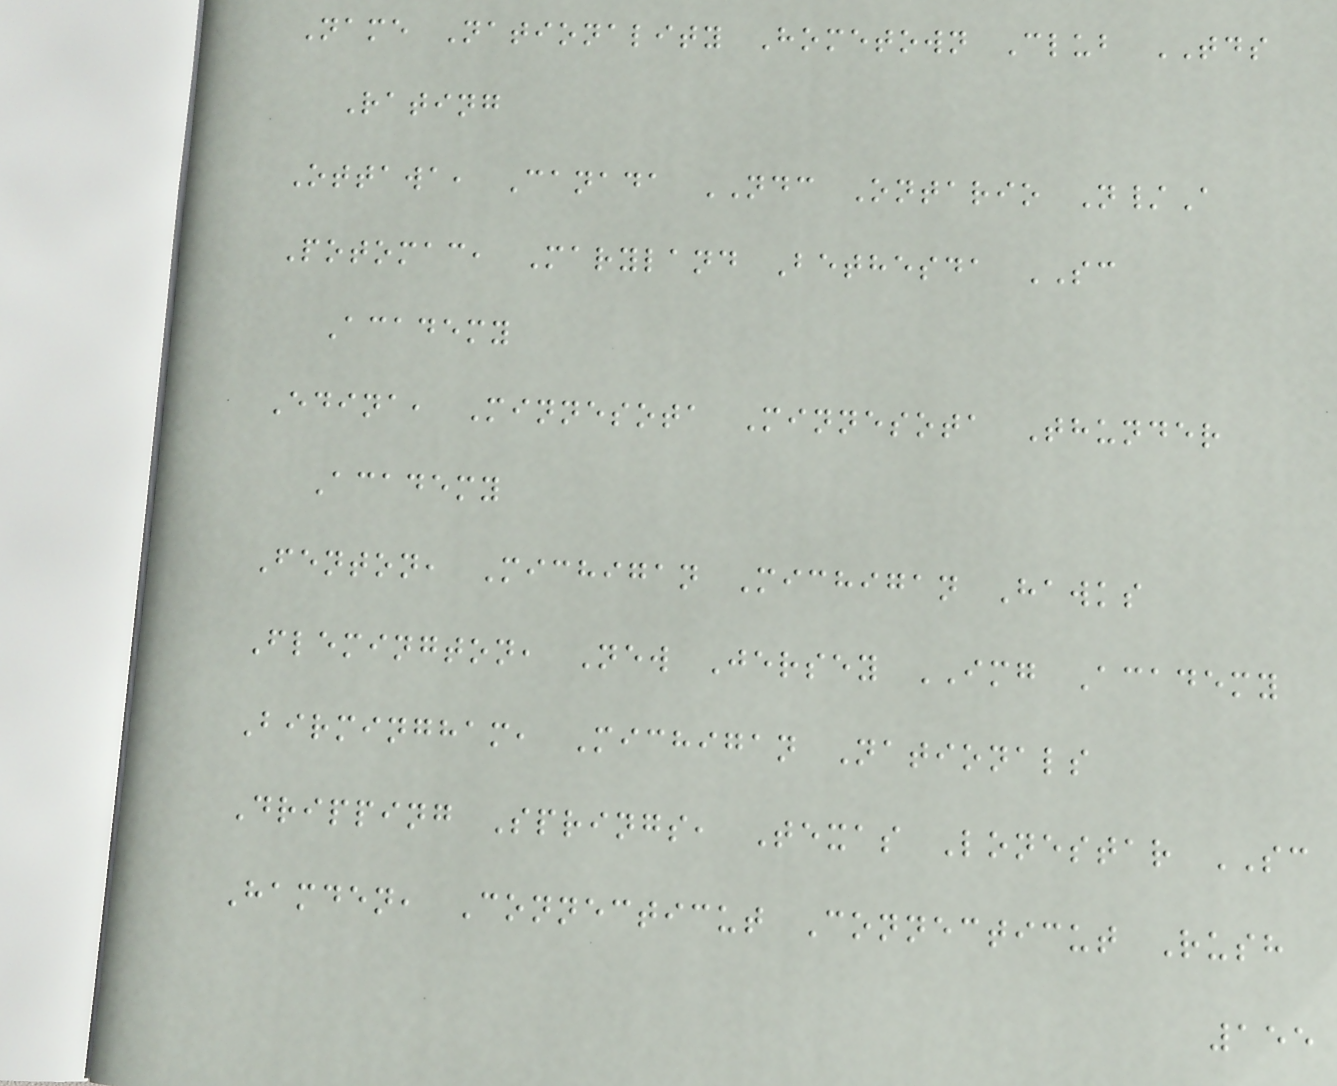Name Nationality Hometown Club TDS
Rating
Ottawa, Canada NDC Ontario N/A
Potomac, Maryland Bethesda SC
Academy
Edina, Minnesota Minnesota Thunder
Academy
Fenton, Michigan Michigan Hawks
Flemington, New Jersey IMG Academy
Birmingham, Michigan Nationals
Dripping Springs, Texas Lonestar SC
Hamden, Connecticut Connecticut Rush
155
